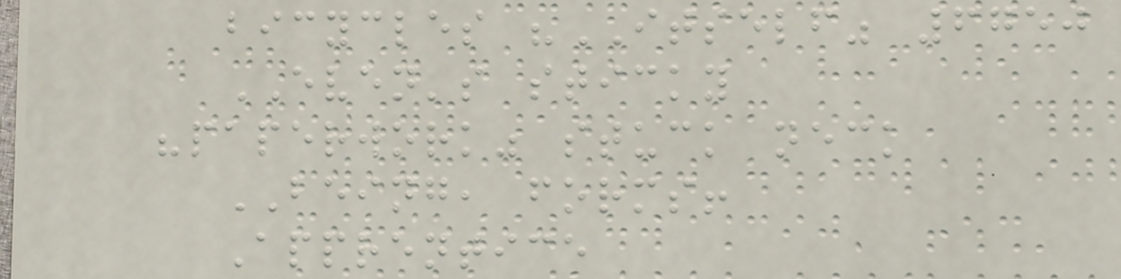bicycles "ITSELF" 6750
EVEN's sticky
"paperwork" stuck neck
BEING, forms!
Apprentice
